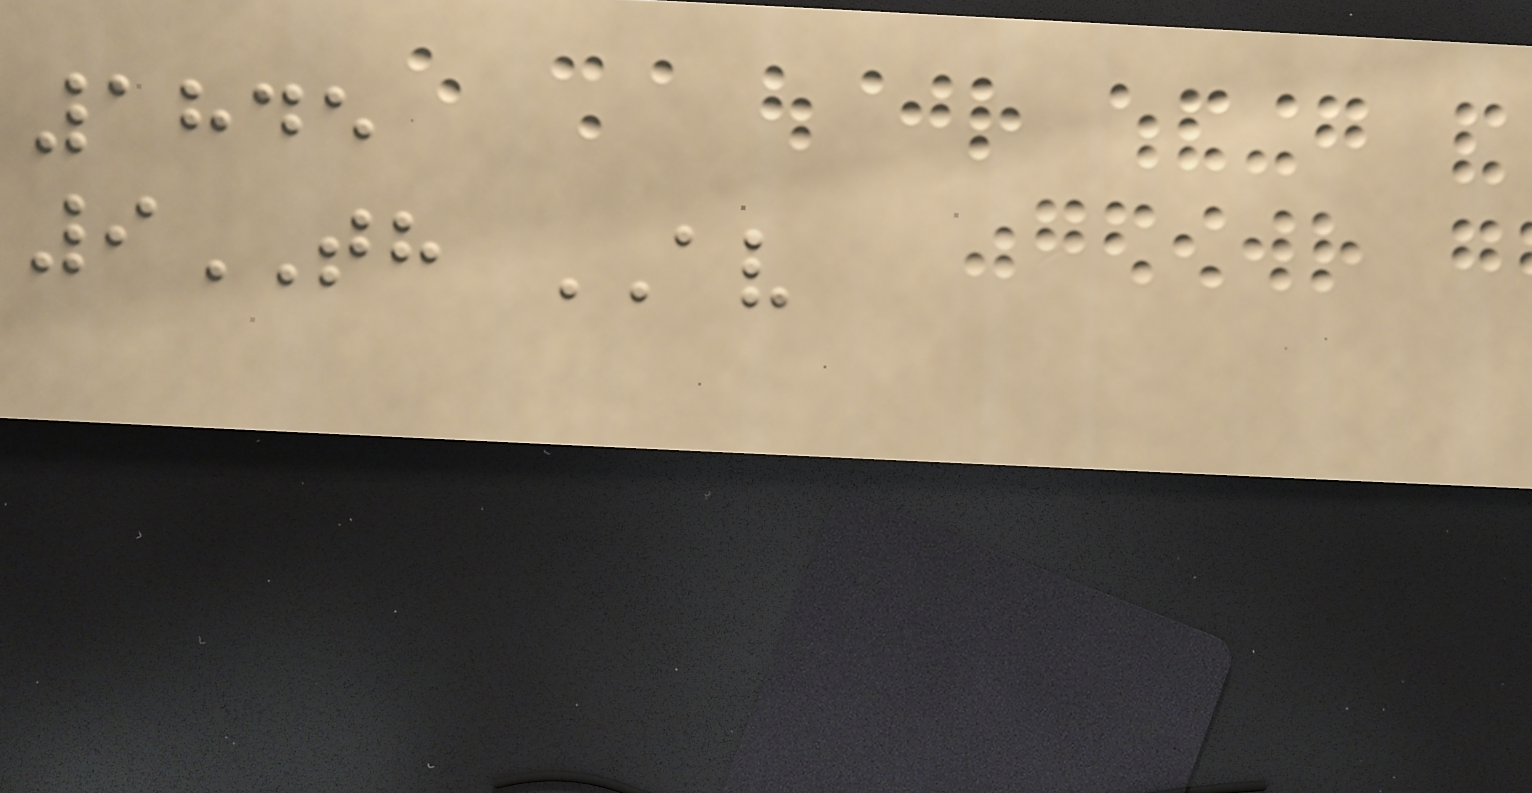1845
9TH AV
